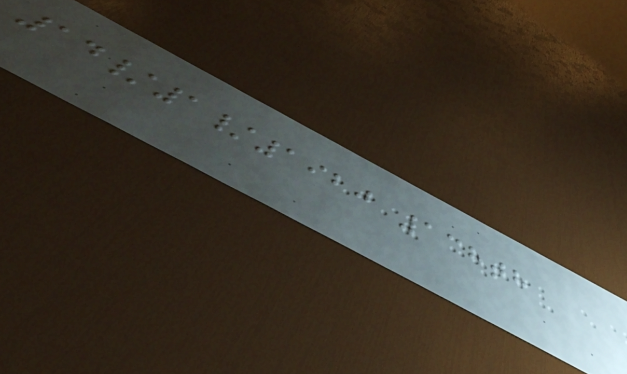14/1/1920 138th
